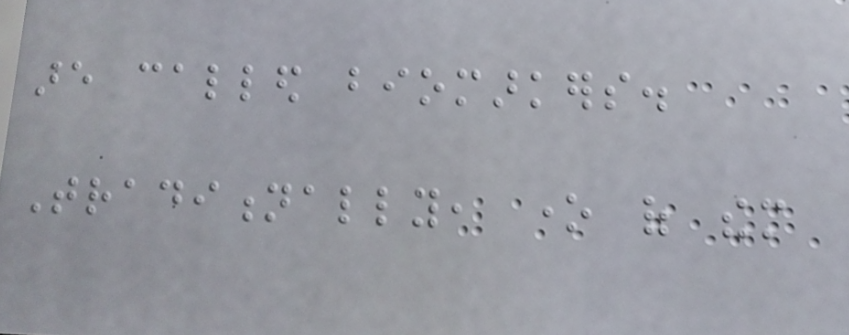are called biomarkers.
Traditionally, one of them
